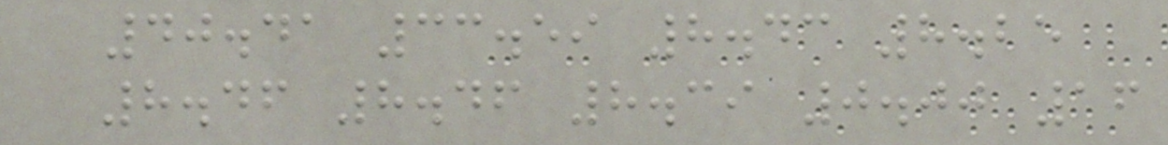40.41 33.59 8.43 8.25
8.46 8.46 8.39 0.00 16
